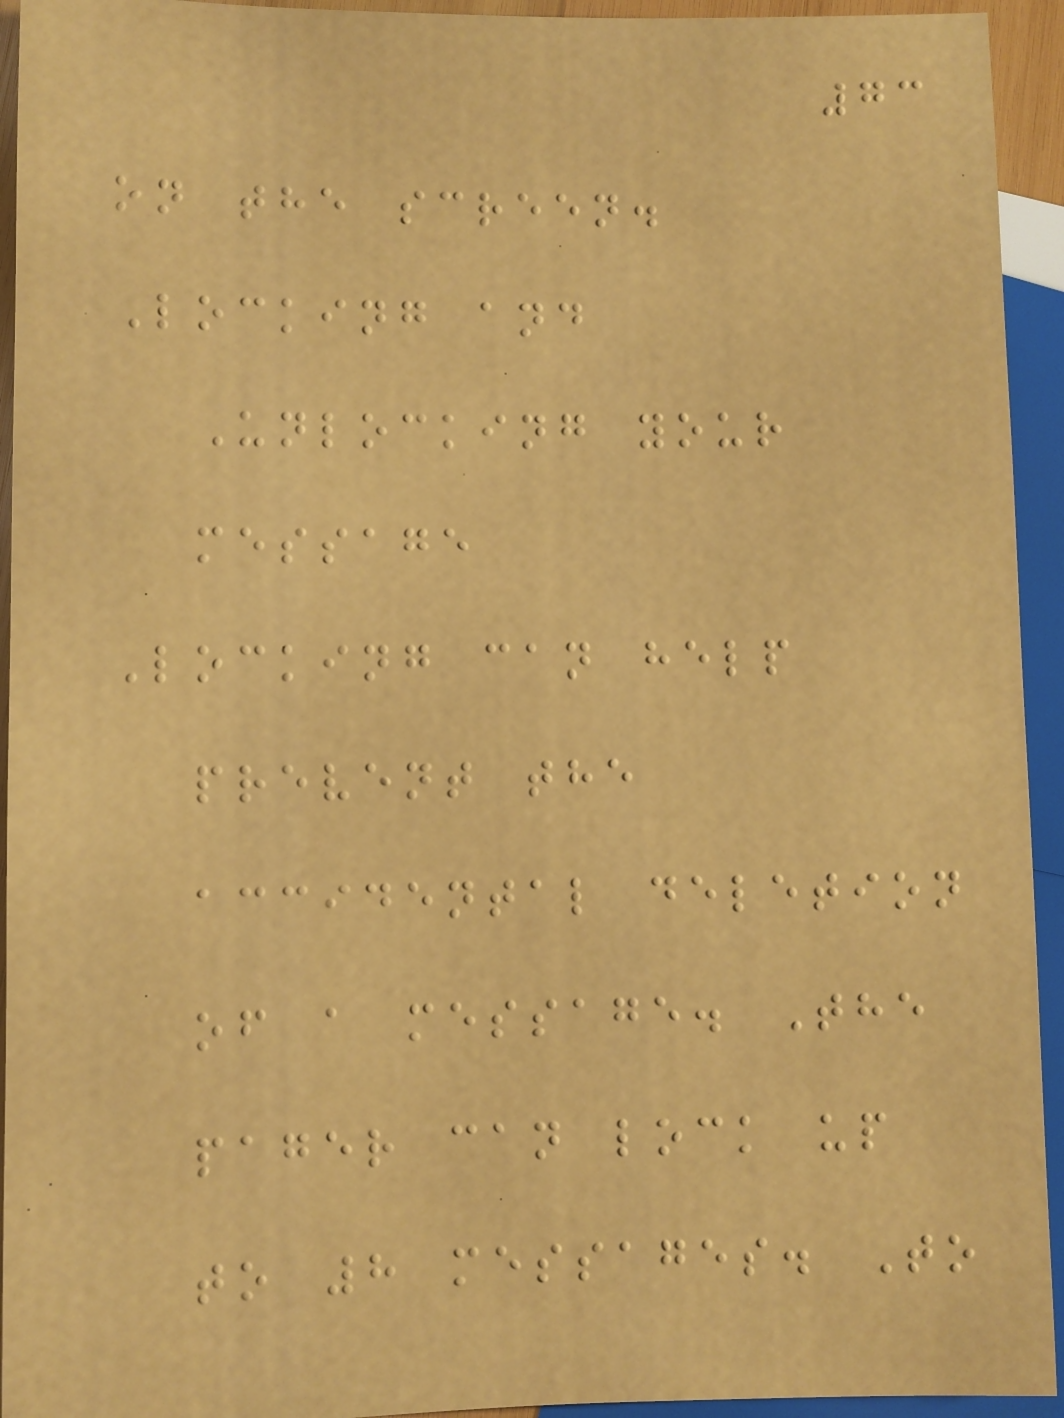73
on the screen.
Locking and
Unlocking your
message
Locking can help
prevent the
accidental deletion
of a message. The
pager can lock up
to 8 messages. To
